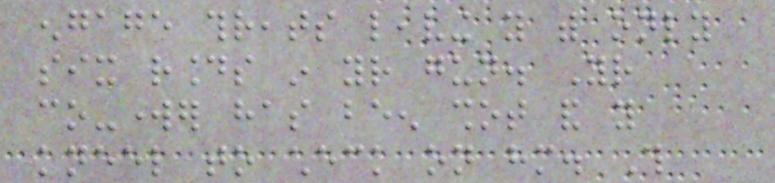engage threats leaving you with only
six rounds in your gun. Your
co-worker has been shot and you
kneel to check on him. This
